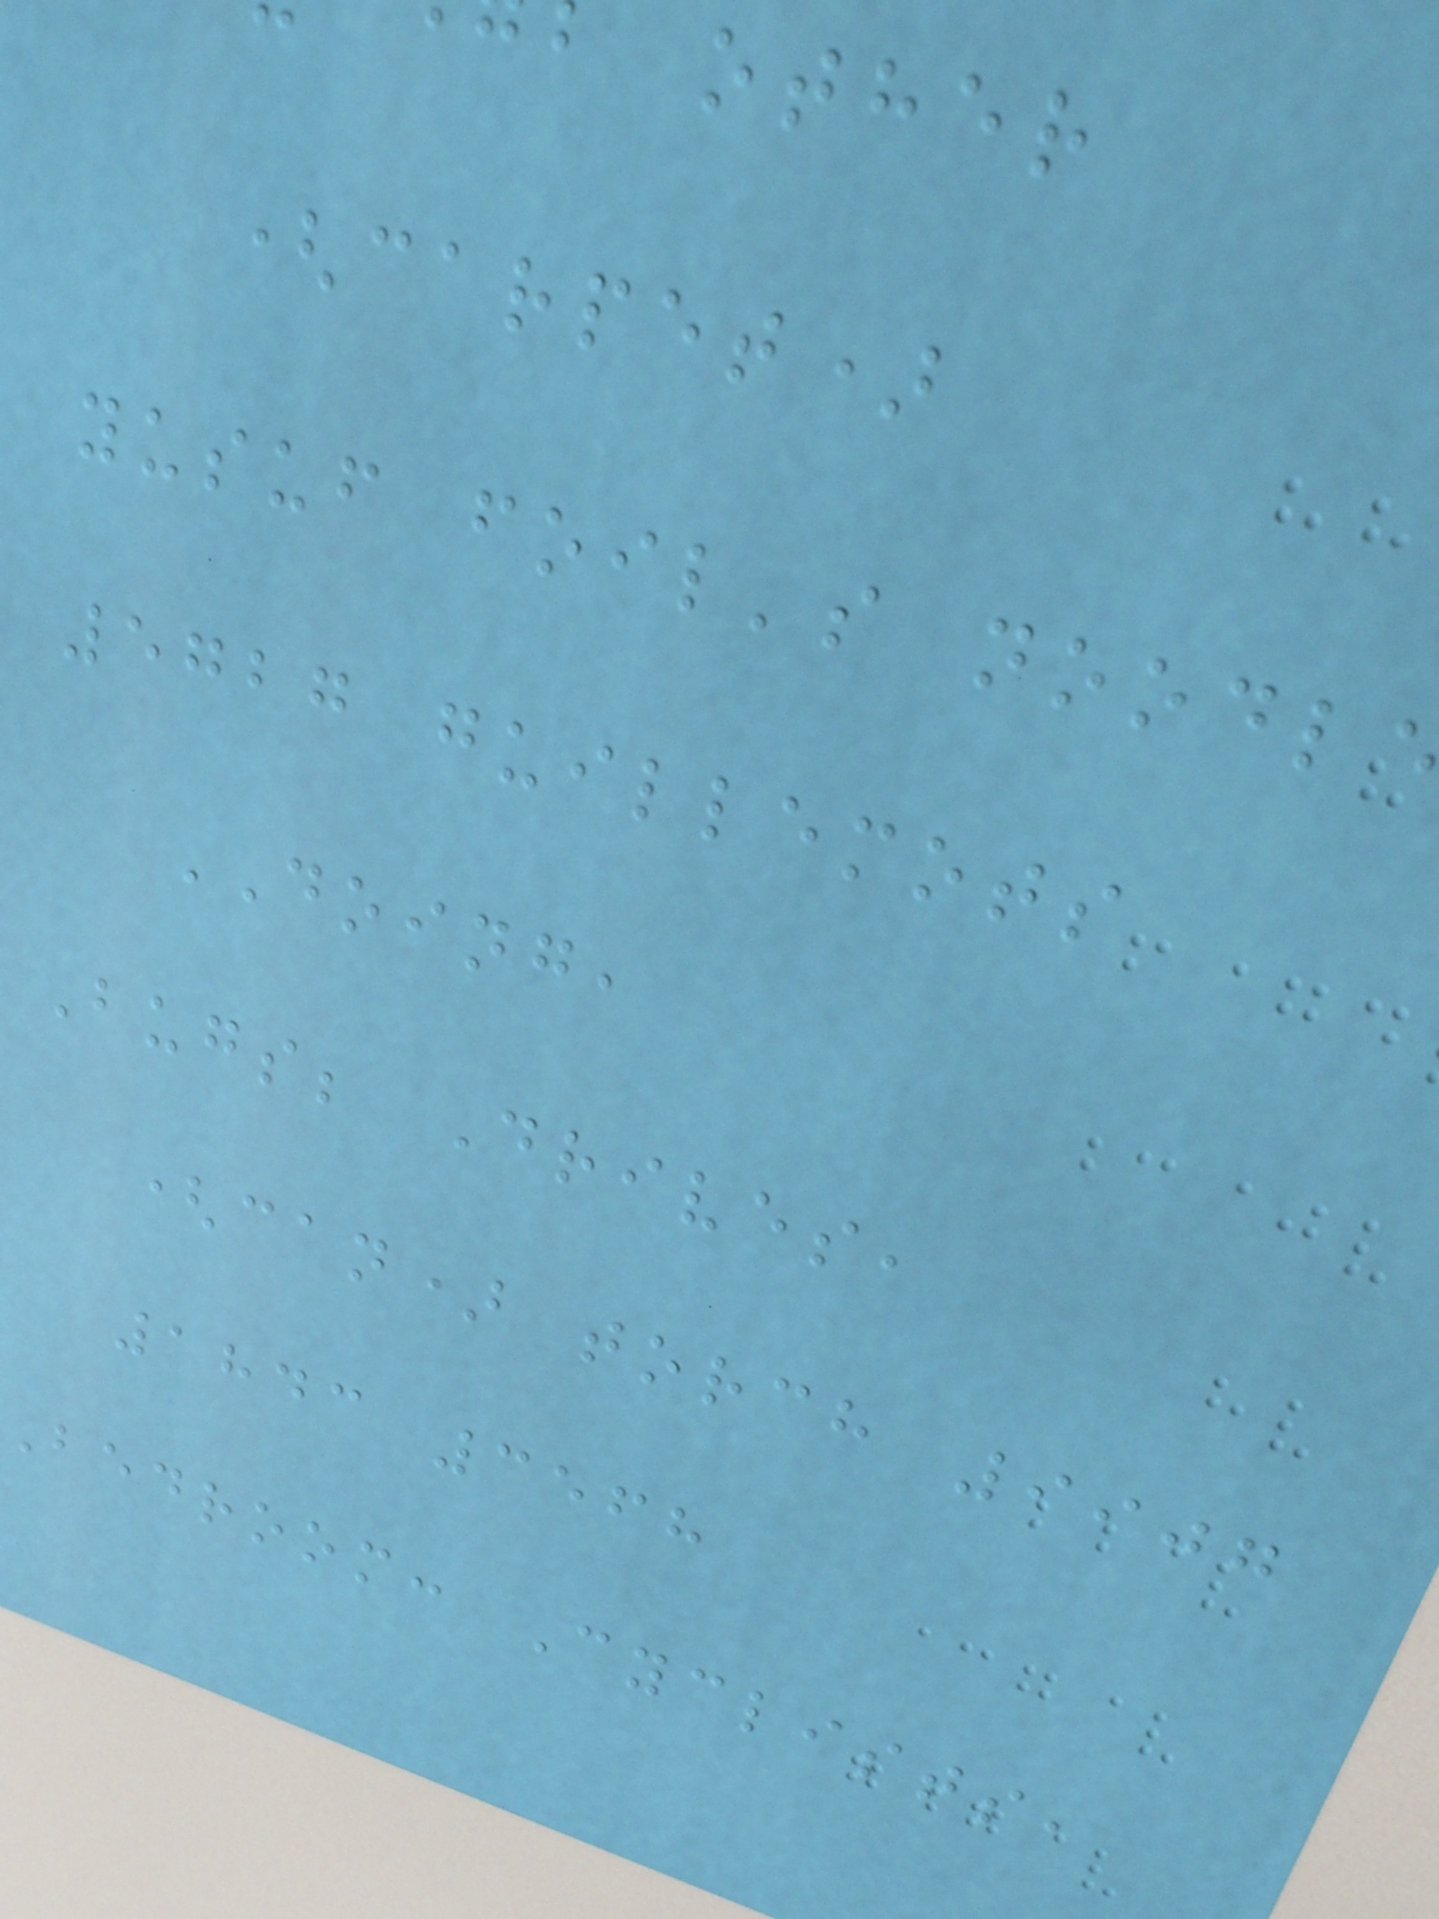other
(carpet)
yusuf foil's noodl
5727 guillemots
DOING,
Bugs; Drives,
(can) torch 9907
1843 3568
Bedroom: Cyclists,
